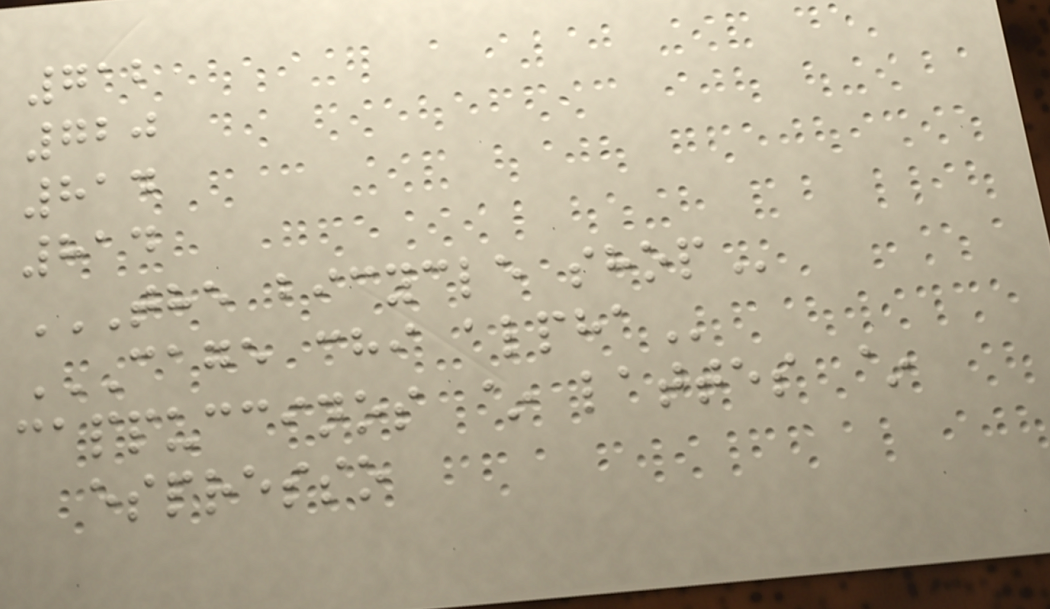712
720
814
814
THE BICYCLE SHOP
CAGE CHI ALPHA
cappuccinos ~ lattes ~
espresso
